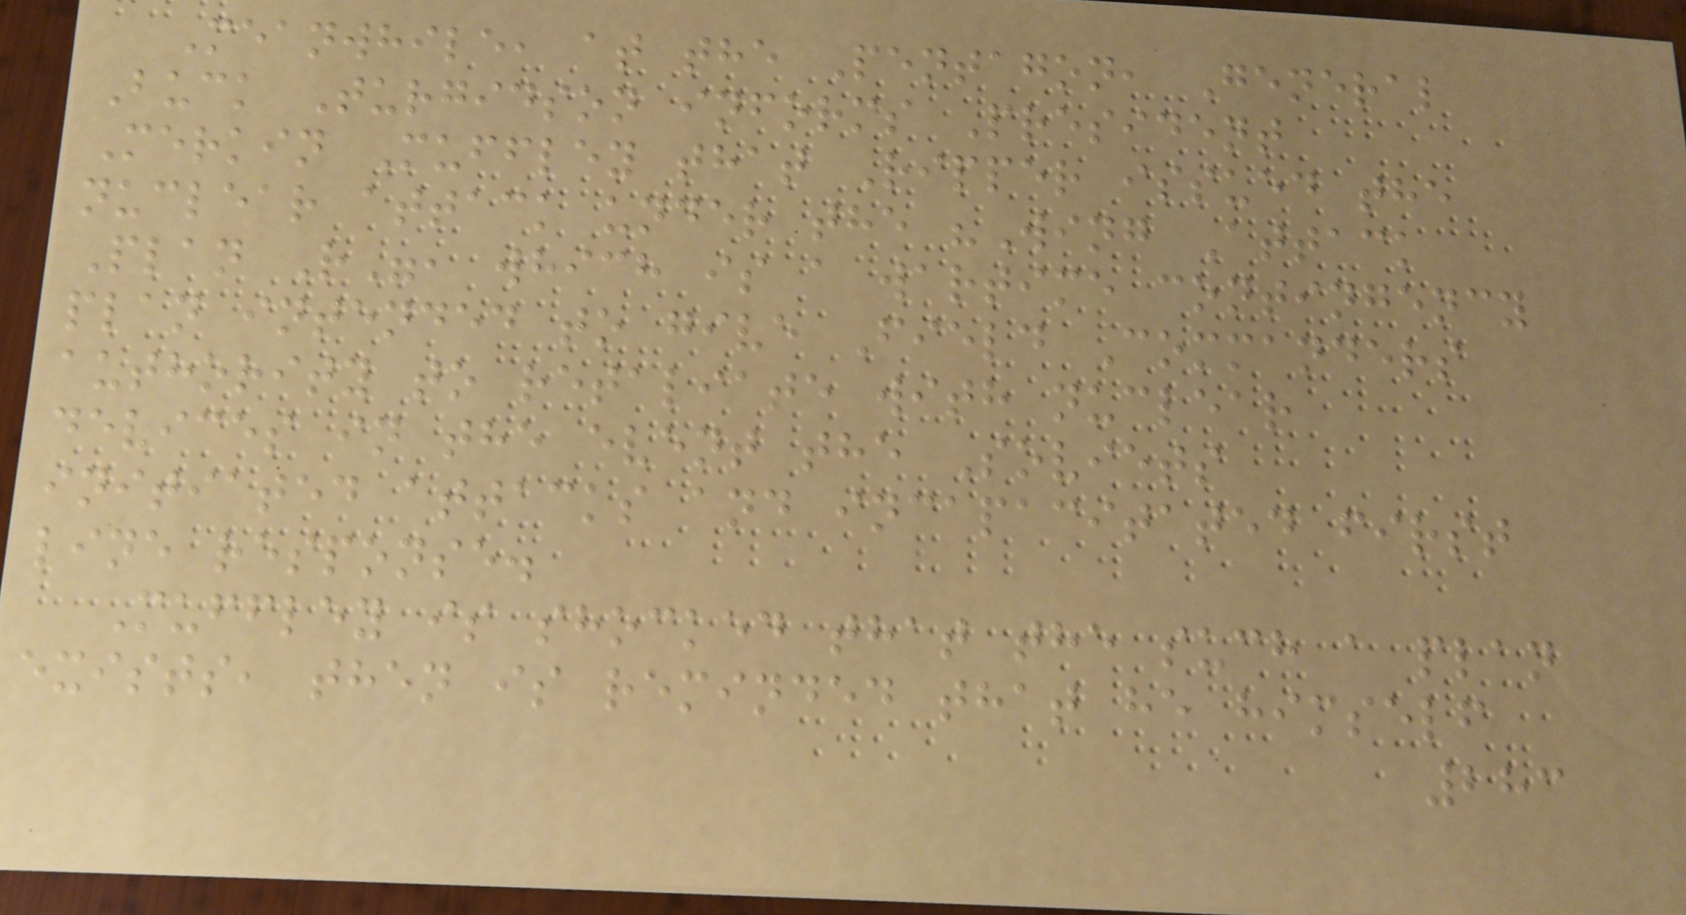Meanwhile, at the Pentagon, General
Buck Turgidson informs President
Merkin Muffley that Ripper issued the
nuclear attack under the "Wing Attack
Plan R", which is a wartime contingency
plan intended to give Field Commanders
authority to retaliate with nuclear
devices in the event the Soviets
initiated attacks and incapacitated first
line response.
Muffley is shocked that the such a plan
exists, then is reminded that he himself
283
